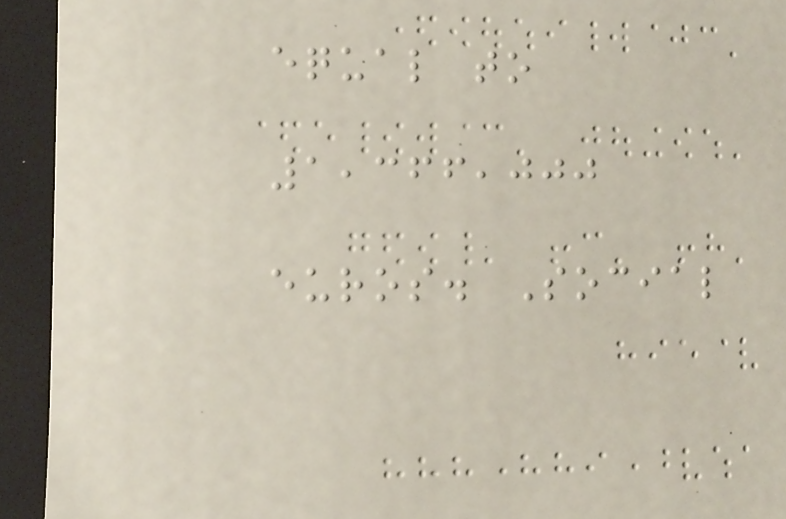equal to
1,366,000
euros. Social
